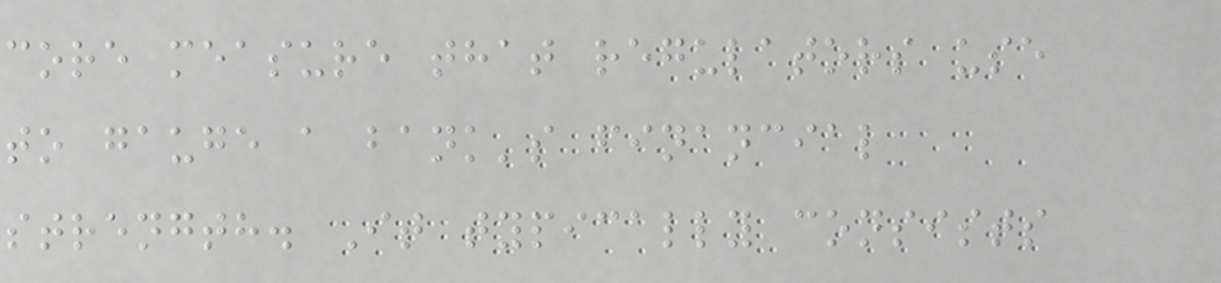core measure that regulators use
to gauge a bank's financial
strength. It typically consists
